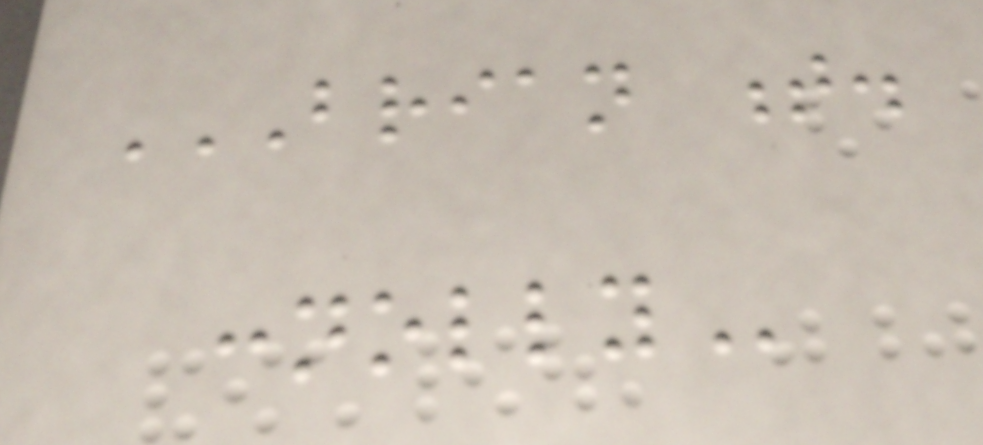BRIAN T.
CONNOLLY
